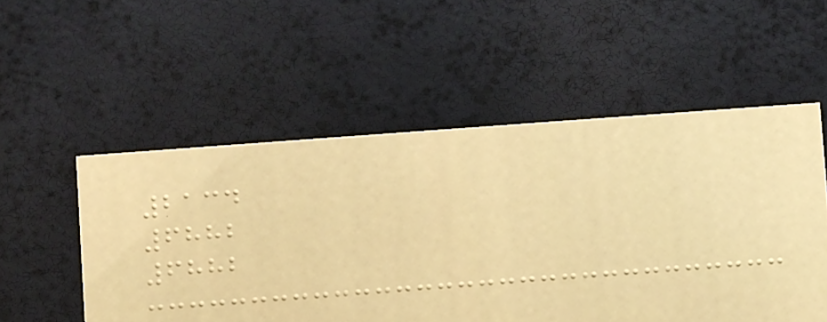2134
6882
6882
